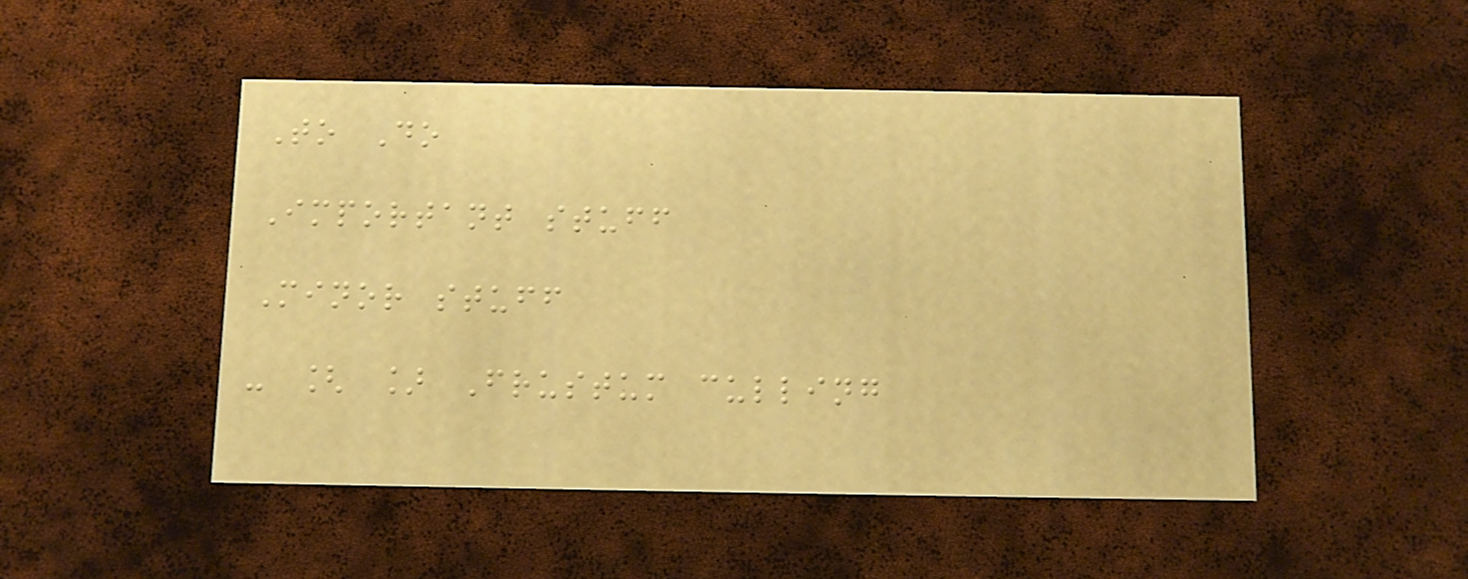To Do
Important stuff
Minor stuff
- [ ] Frustum culling
